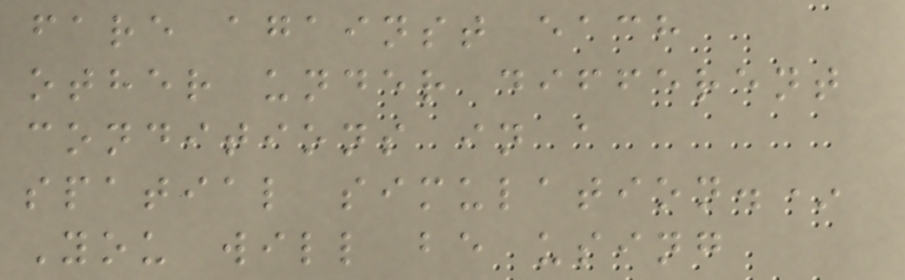fare against each
other under different
conditions in a
spatial simulation.*
You will be using
